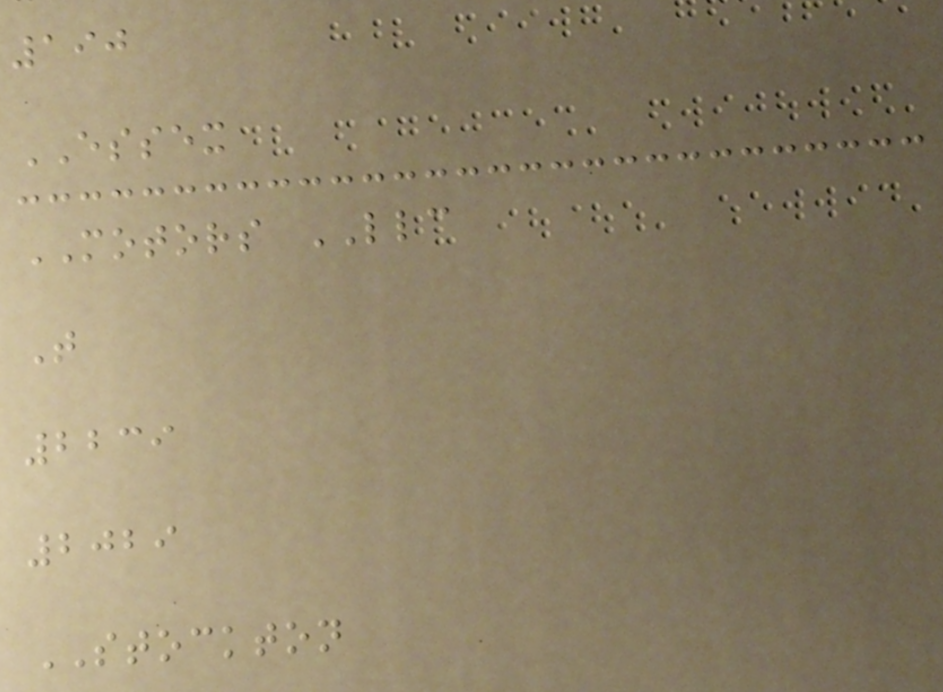190
ESSEX
MOTORS LLC
T
2239
2029
STOCKTON
